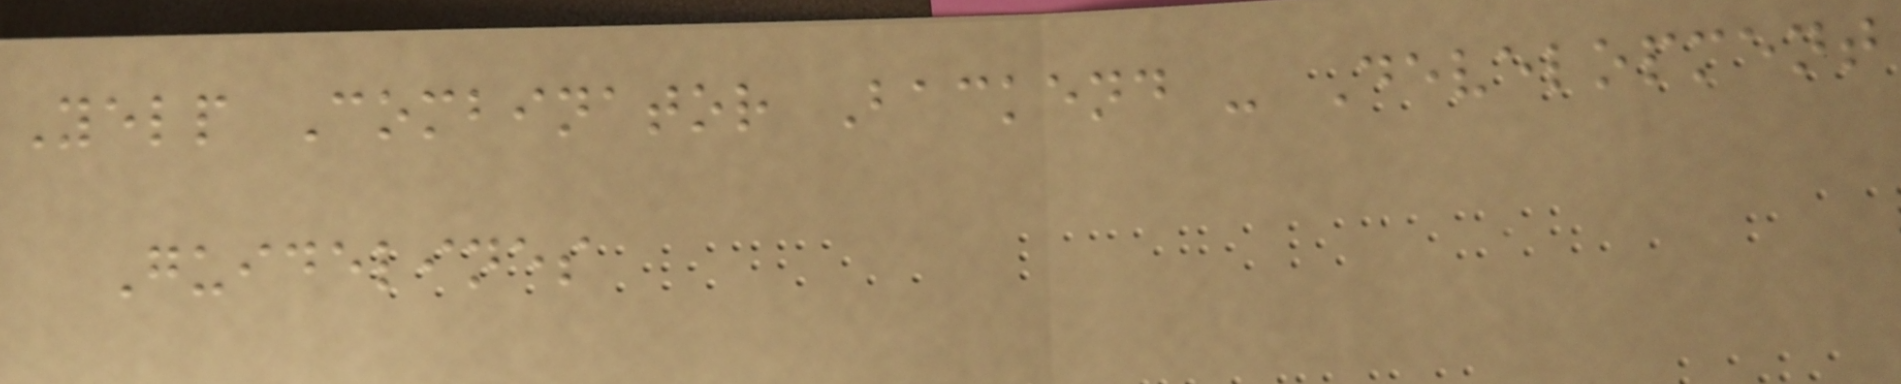Yelp Combinator Backend - Development
Guidelines
